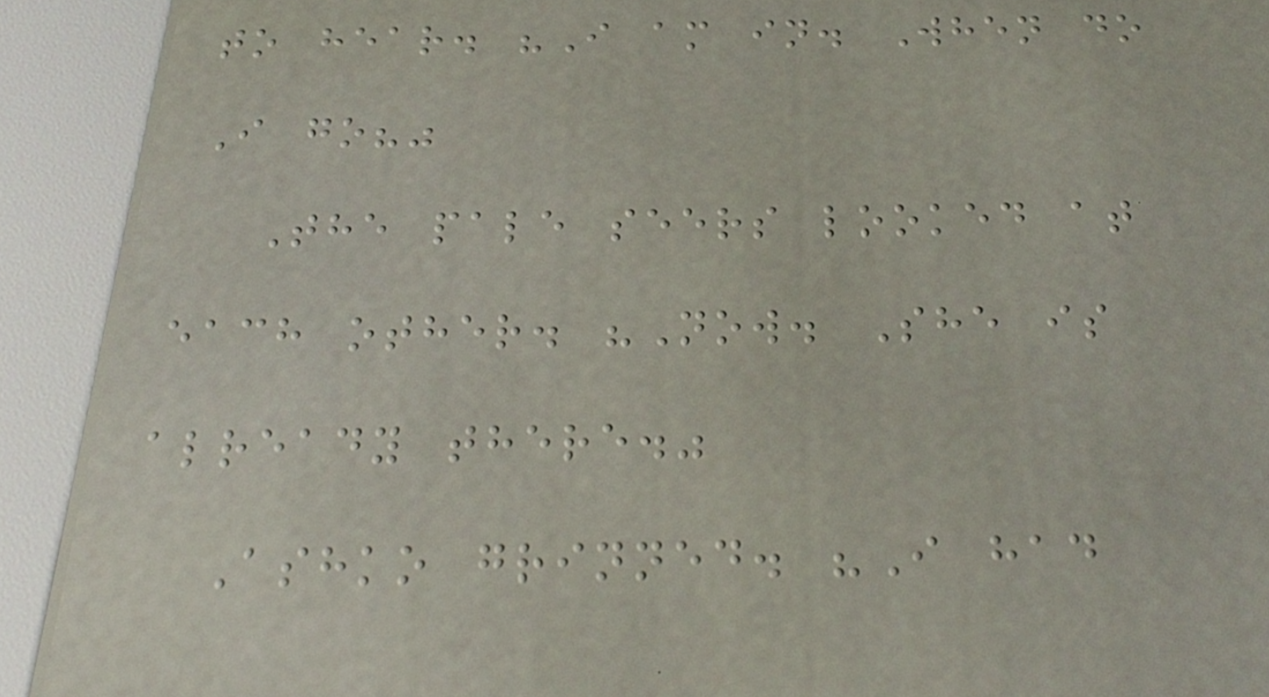to hear. "I am in. When do
I go?"
The pale seers looked at
each other. "Now. She is
already there."
Ashko grinned. "I had
